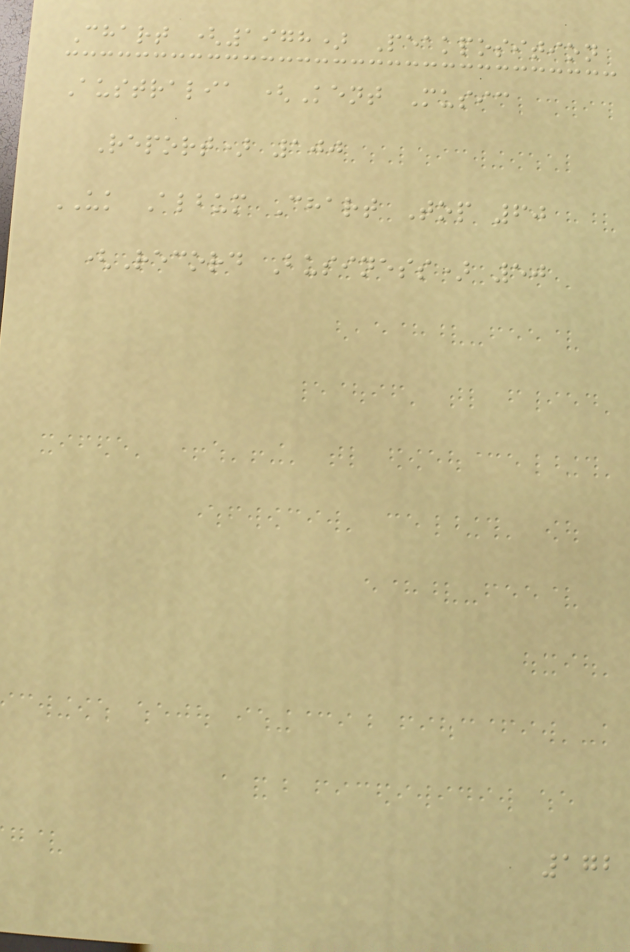Chart (1978) Peakposition
Australia (Kent Music
Report) 100
UK Album Chart Top 60
(Record Business) 50
172
